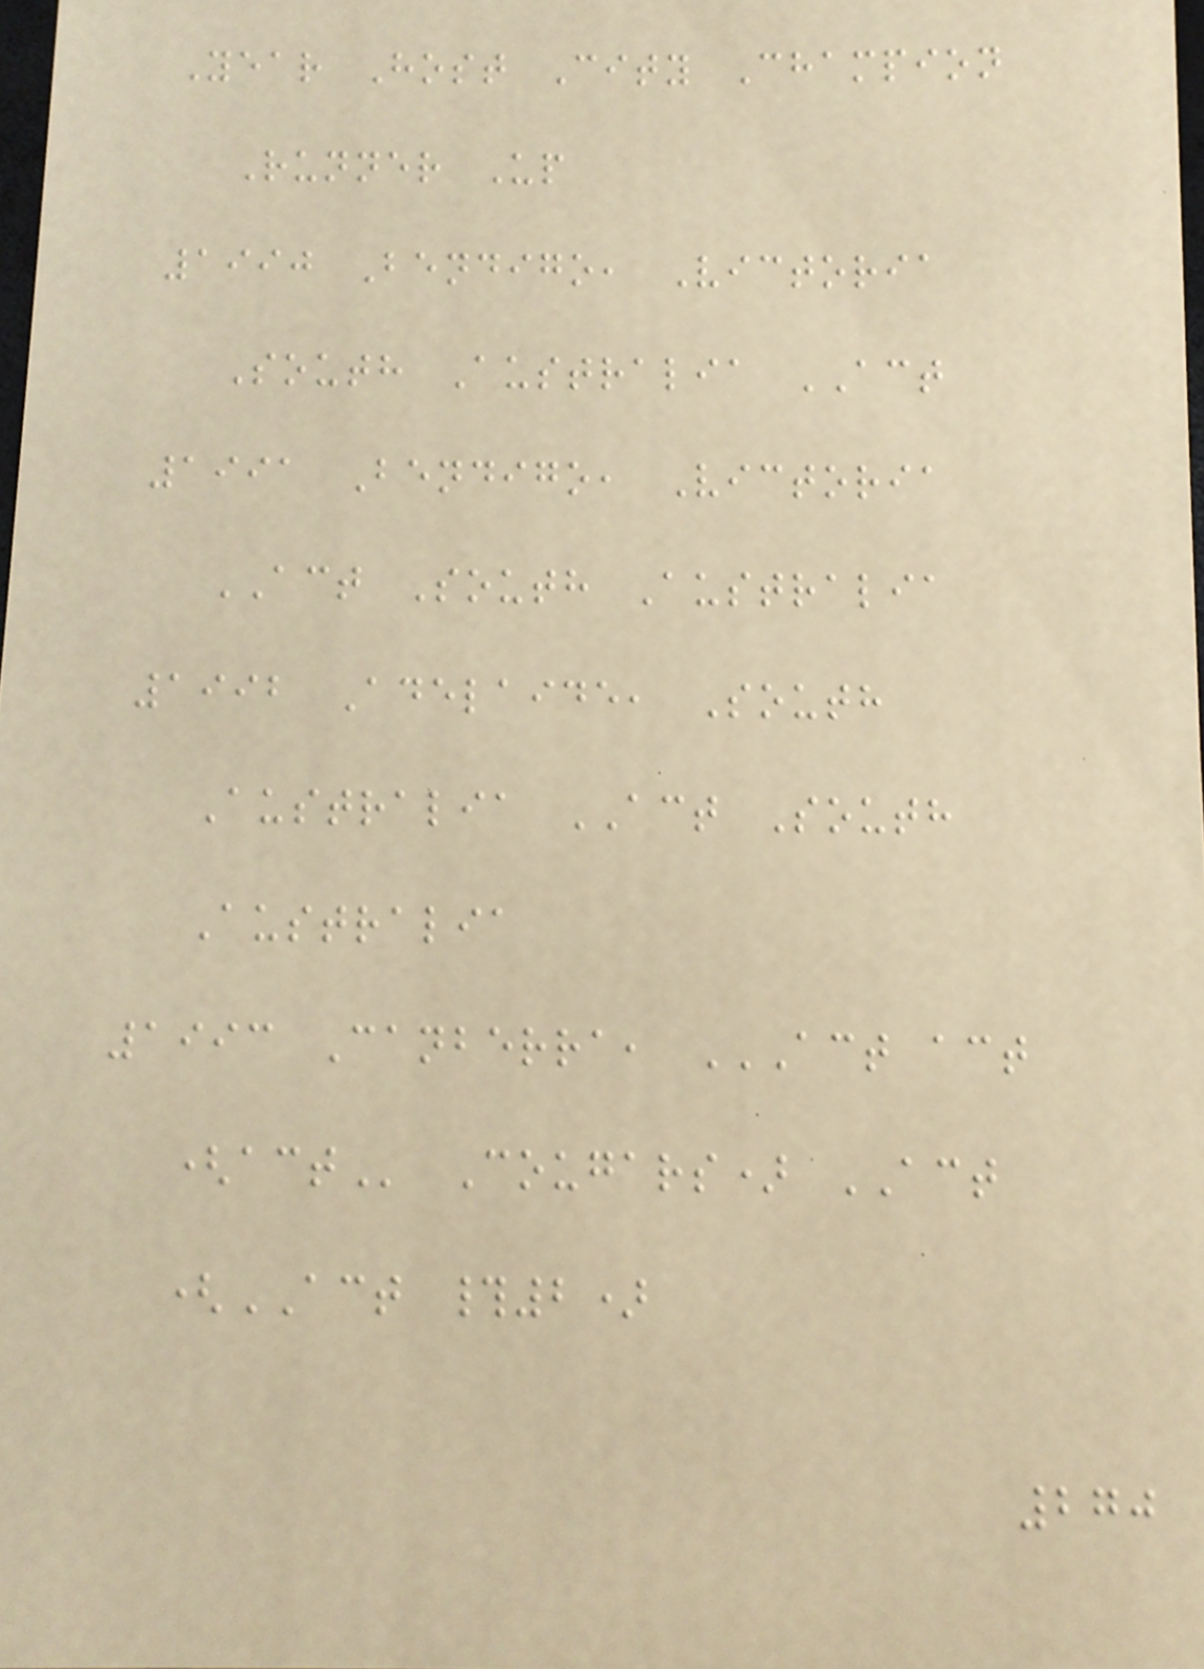Year Host City Champion
Runner Up
1990 Bendigo, Victoria
South Australia ACT
1991 Bendigo, Victoria
ACT South Australia
1992 Adelaide, South
Australia ACT South
Australia
1993 Canberra, ACT ACT
(ACT Cougars) ACT
(ACT #2)
270
